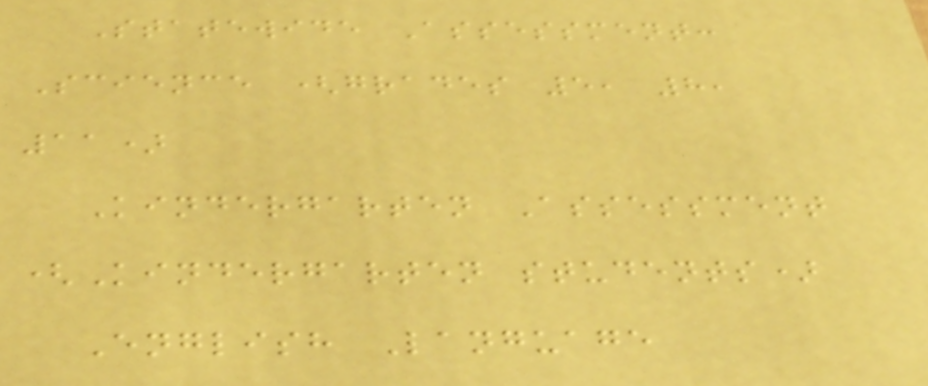Statewide Assessment:
Science (grades 5, 8,
11)
Kindergarten Assessment
(Kindergarten students)
English Language
